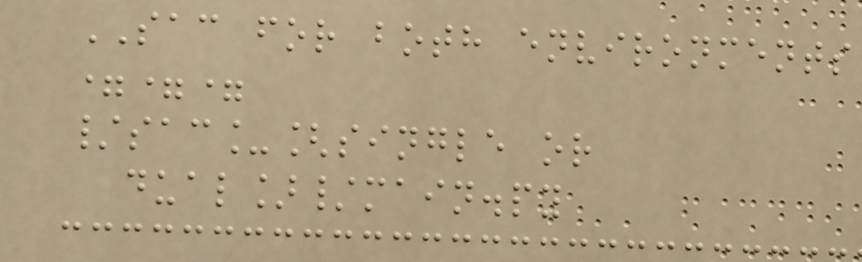SAC for both environments
===
/sac_[single or
dual]/main.py
